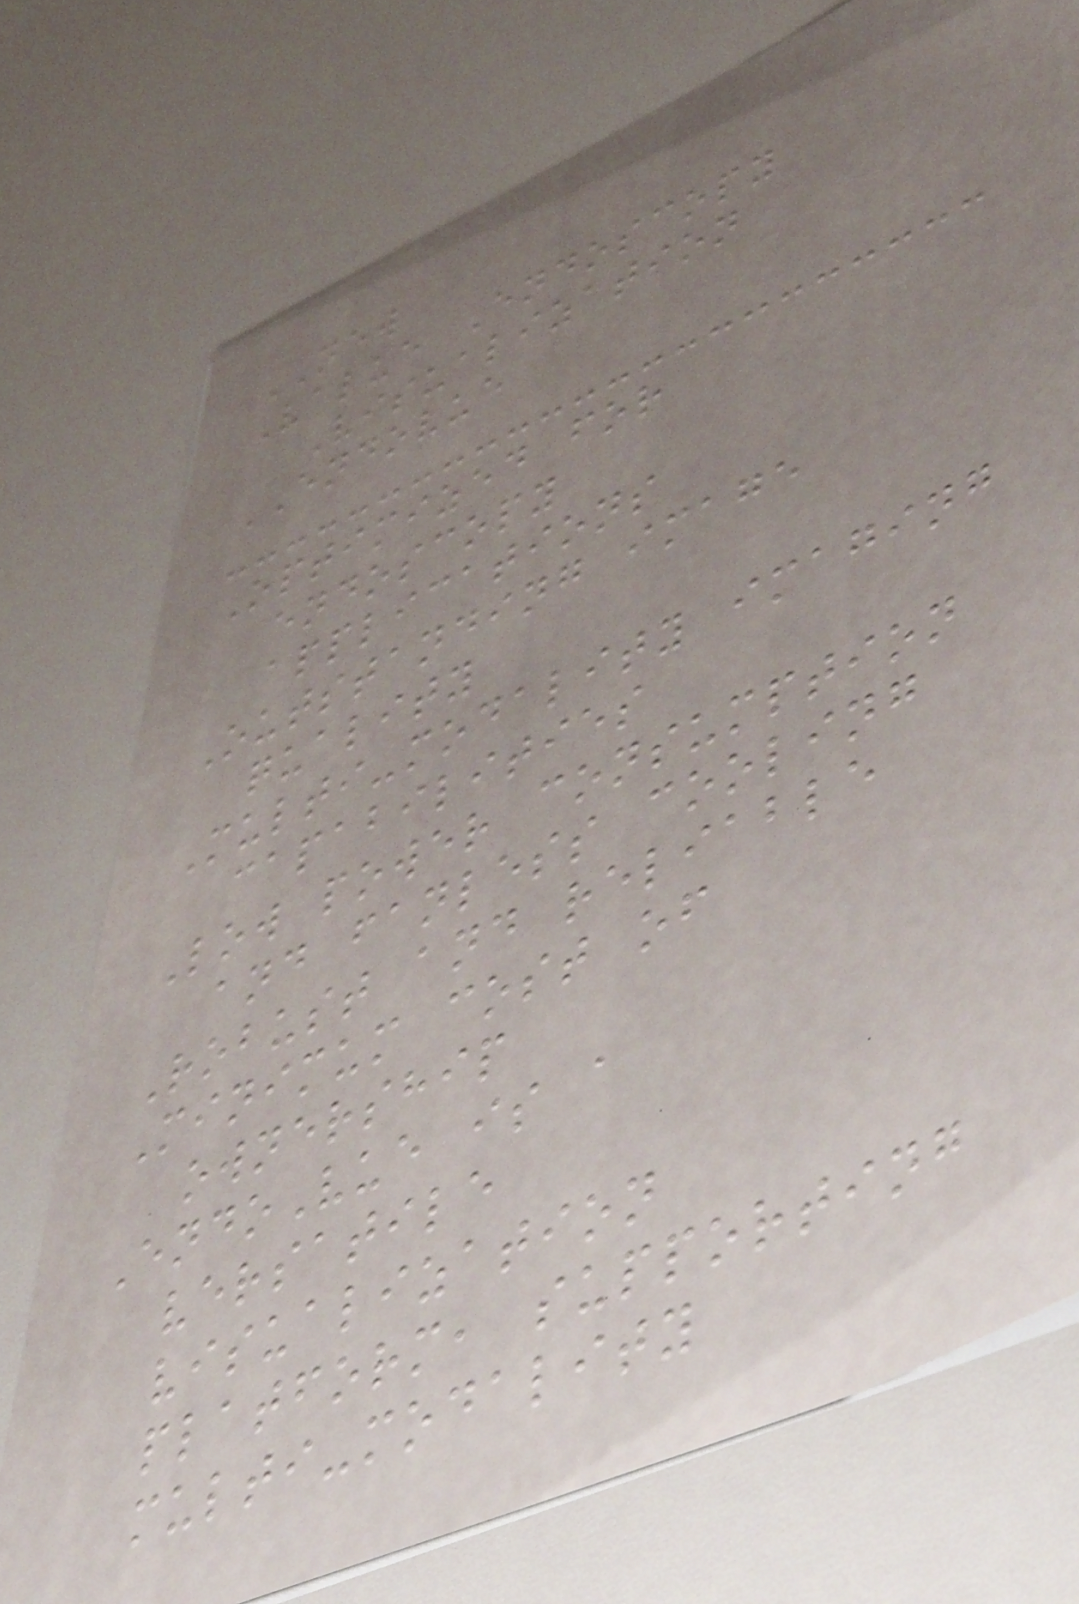NEW
Value Endoscopy
Visualization
ENDOVUE
Optimized for
endoscopy
applications
Outstanding image
quality
Multi-modality imaging
capabilities
Low power consumption
and fanless cooling
Robust and reliable
Minimum cost of
ownership
EndoVue is a
versatile
visualization
platform, supporting
multi-modality
